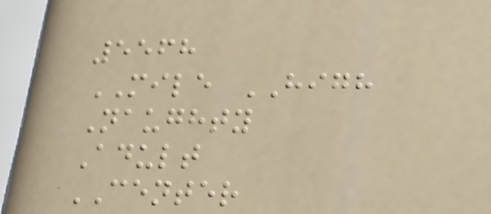5568
MILE HIGH
Naughty
Adult
CENTER
